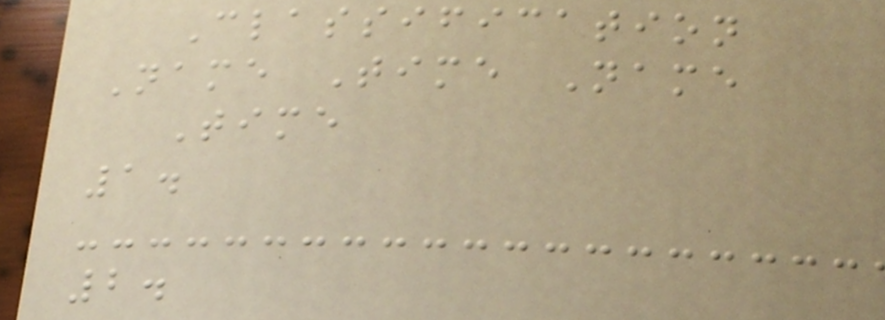Classification
Name Time Name
Time
1.
2.
